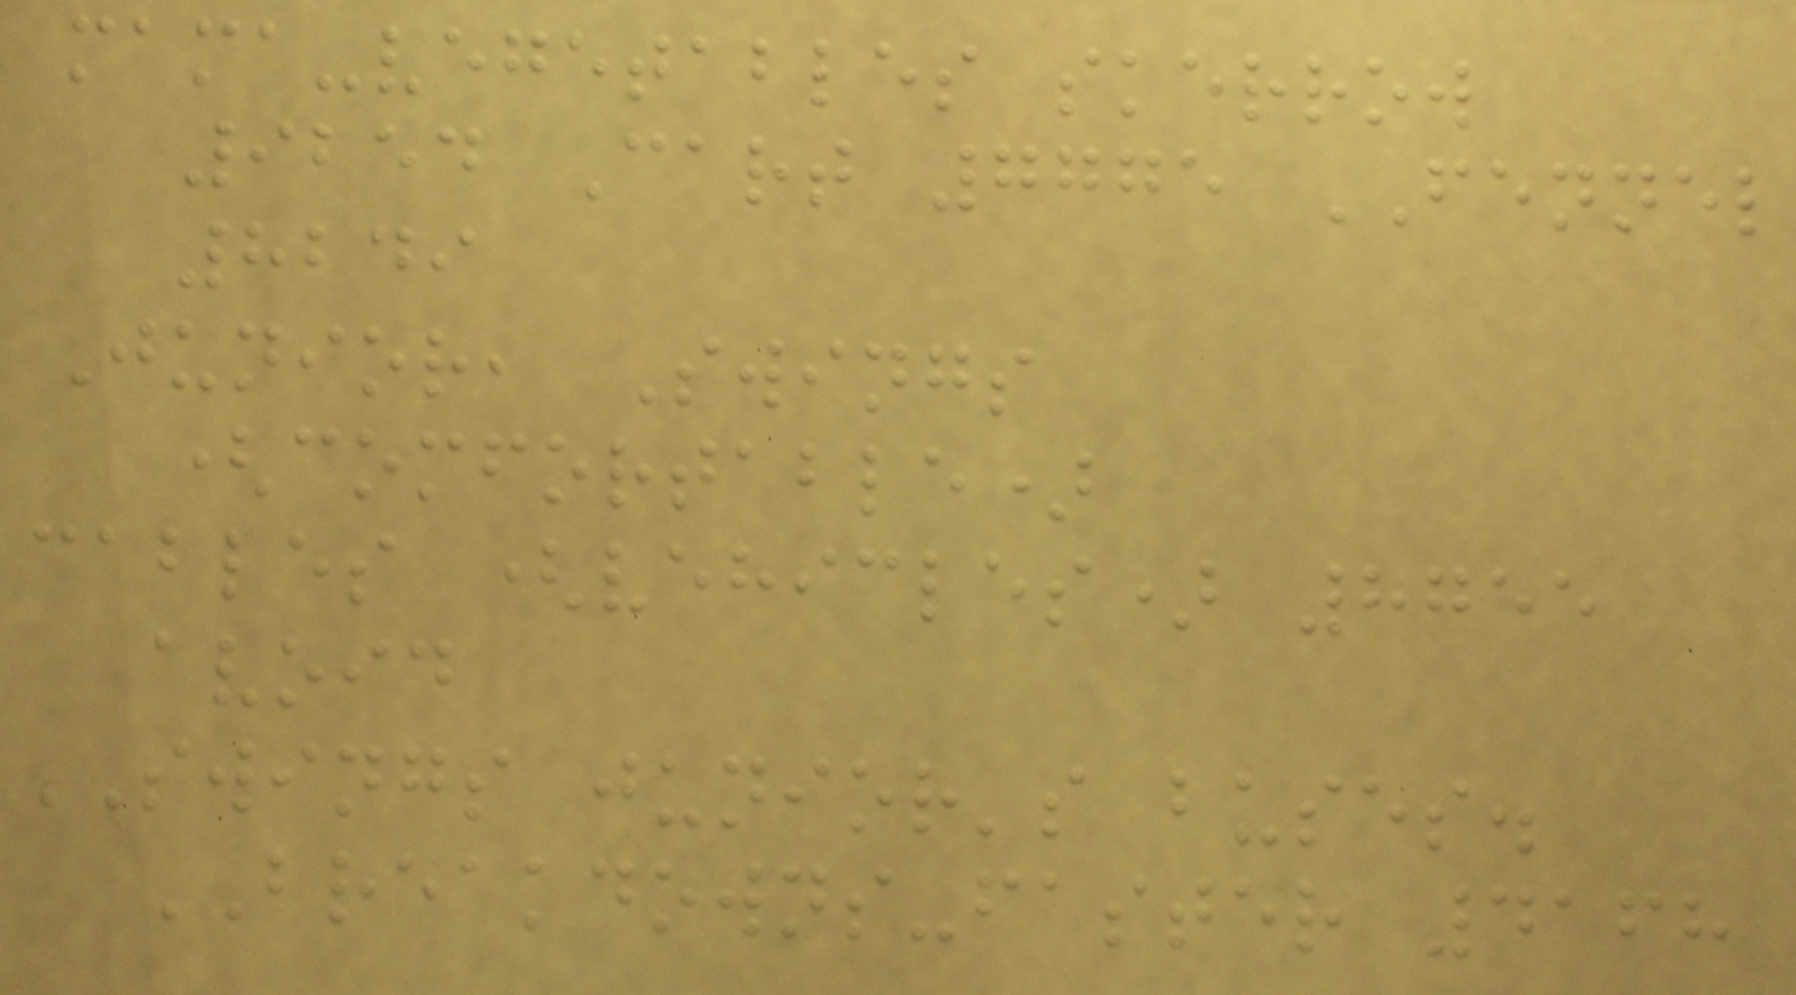mama-vegetables skerrow
9254 Cart 7775 FENNEL
8249
Junior, Swings
(comfortable)
cables (vehicles) 8755
avoid
SWINGS junior's buses.
BREAKDOWNS-faster 4168
